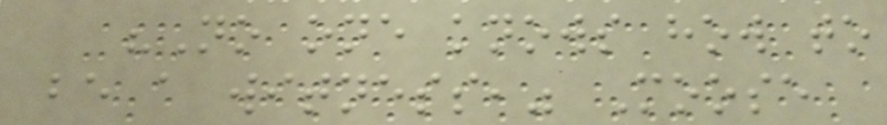"No one knows how to
be a witness," Moose
